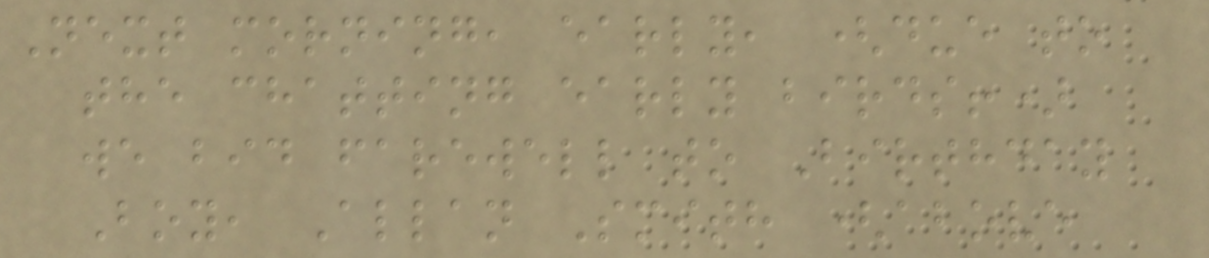Next morning, early, (due to
the chatting early birds!)
we bid farewell to Birthday
Boy, Allan Smith (above
